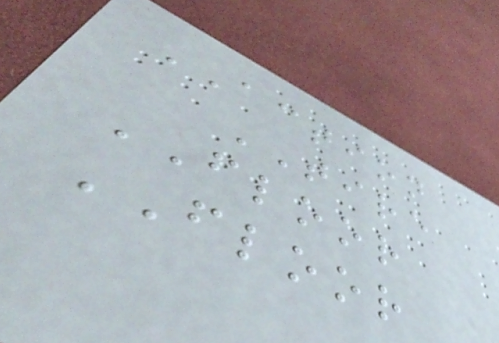ACTION
TIRE
FLOOR
FLOOR
